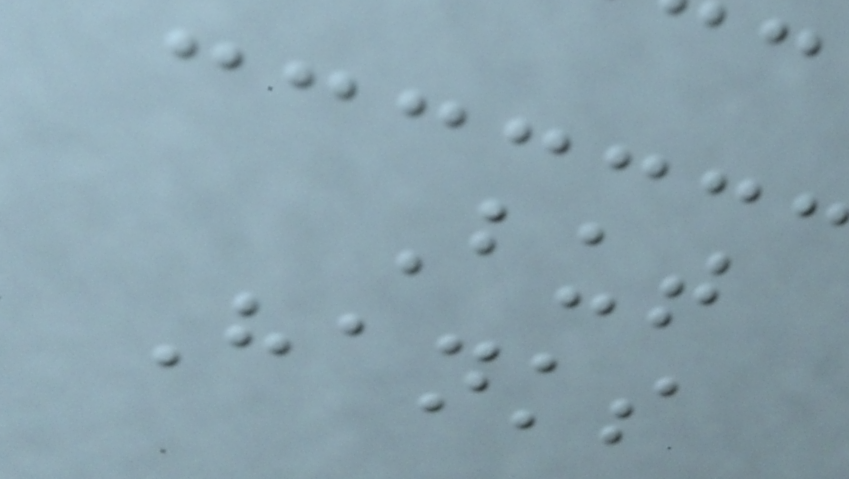But
Hanks
